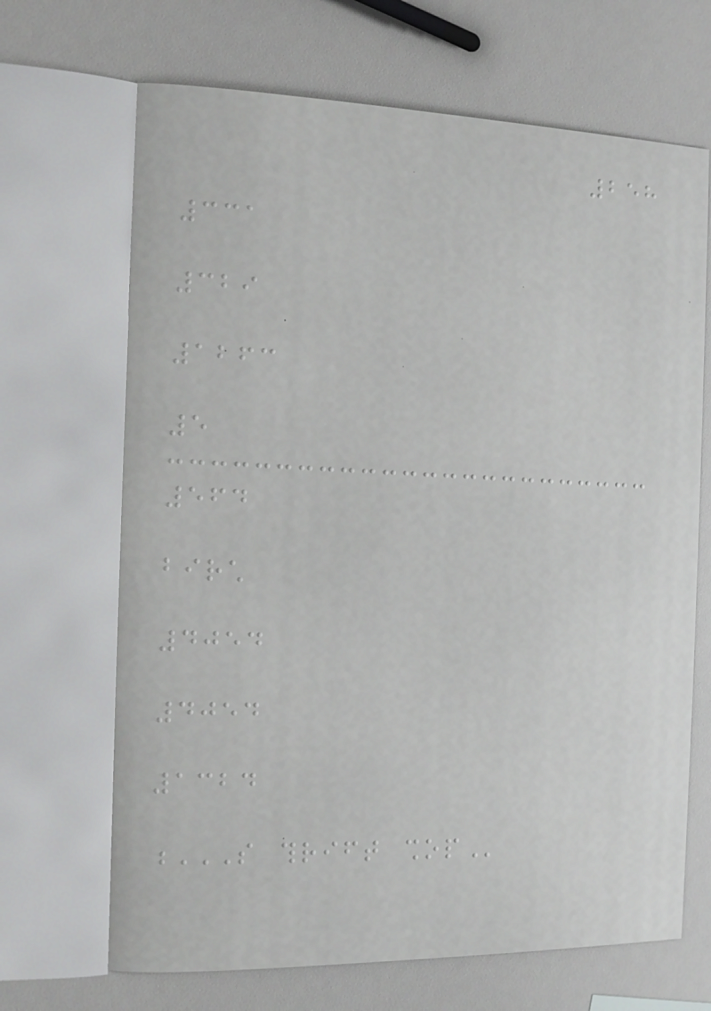258
331
329
1263
5
564
birch
4054
4054
1324
S THRIFT SHOP
